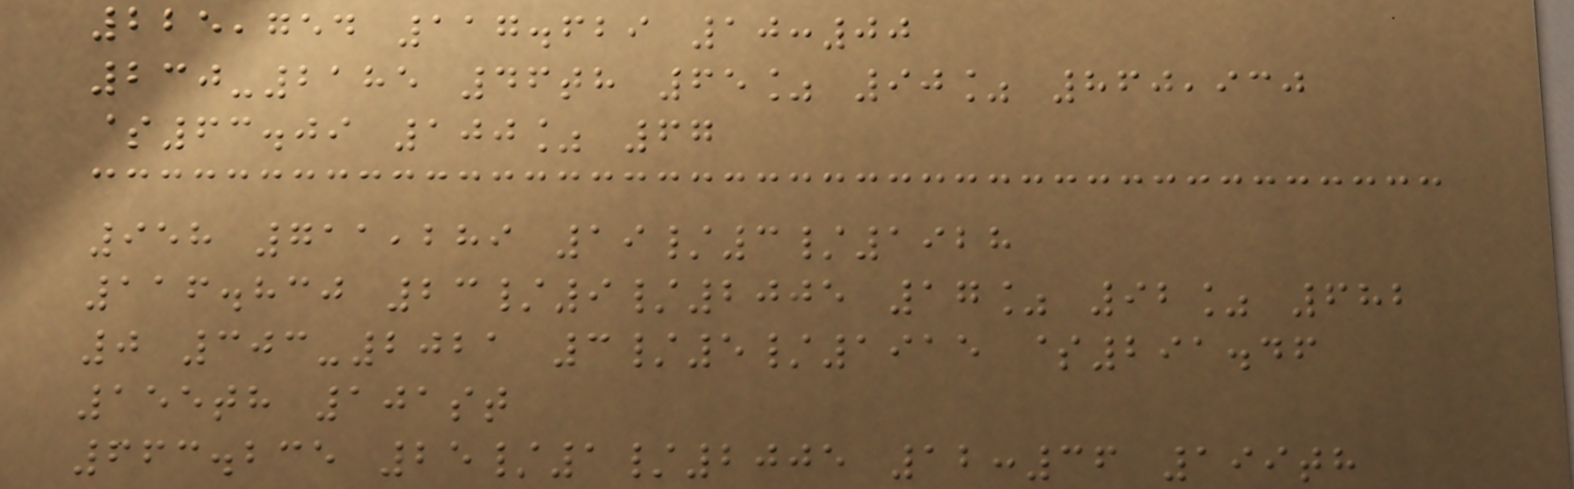225,754 117.629 10:00
230-2185 46th 65% 90% 860,930
$63.09 100% 67
958 711,289 19/3/1928
116.830 23/9/2005 17% 92% 682
0 303-2021 3/5/1915 $291.46
155th 101st
663.235 25/1/2005 12:36 199th
